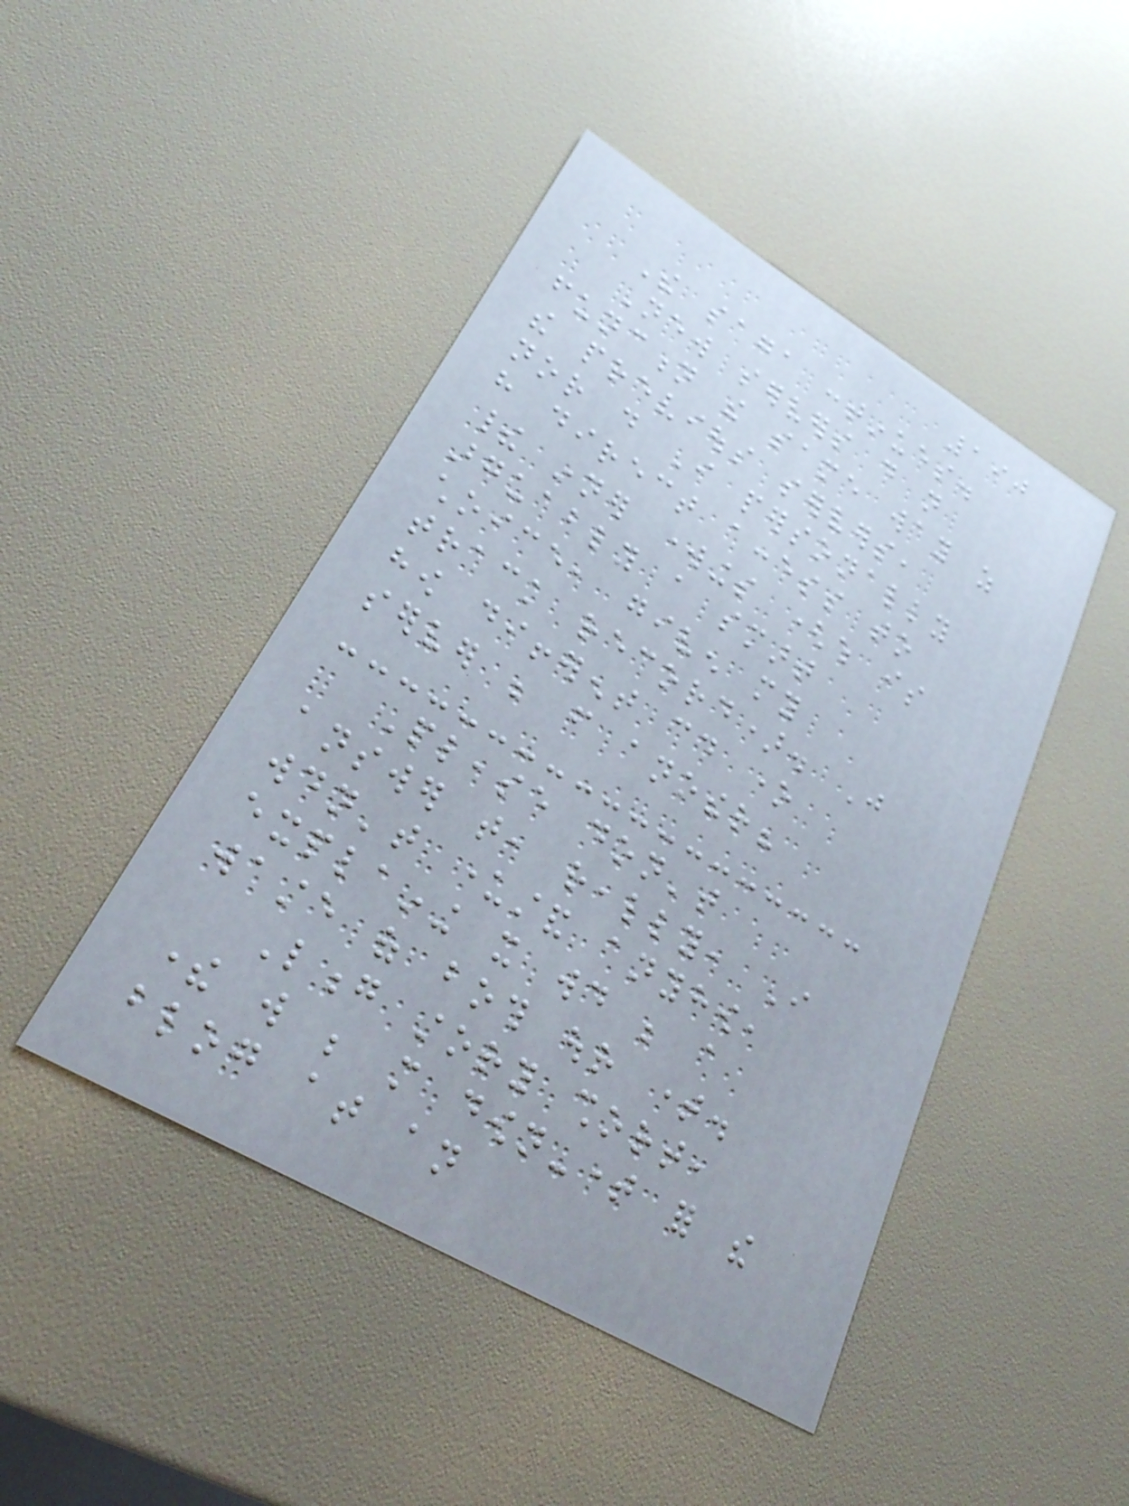190
The saga continues.
New servers do not
function the same way as
the previous servers,
nor do I personally
have direct access to
their inner workings (which is
arguably a smart
choice, given my
track record). Just
how different could one
server be from another?
Please don't
answer that, really, I
wouldn't understand anyhow,
explaining it would be a
waste of both our time.
Long story short,
there will be more down-time for the
blog at an
